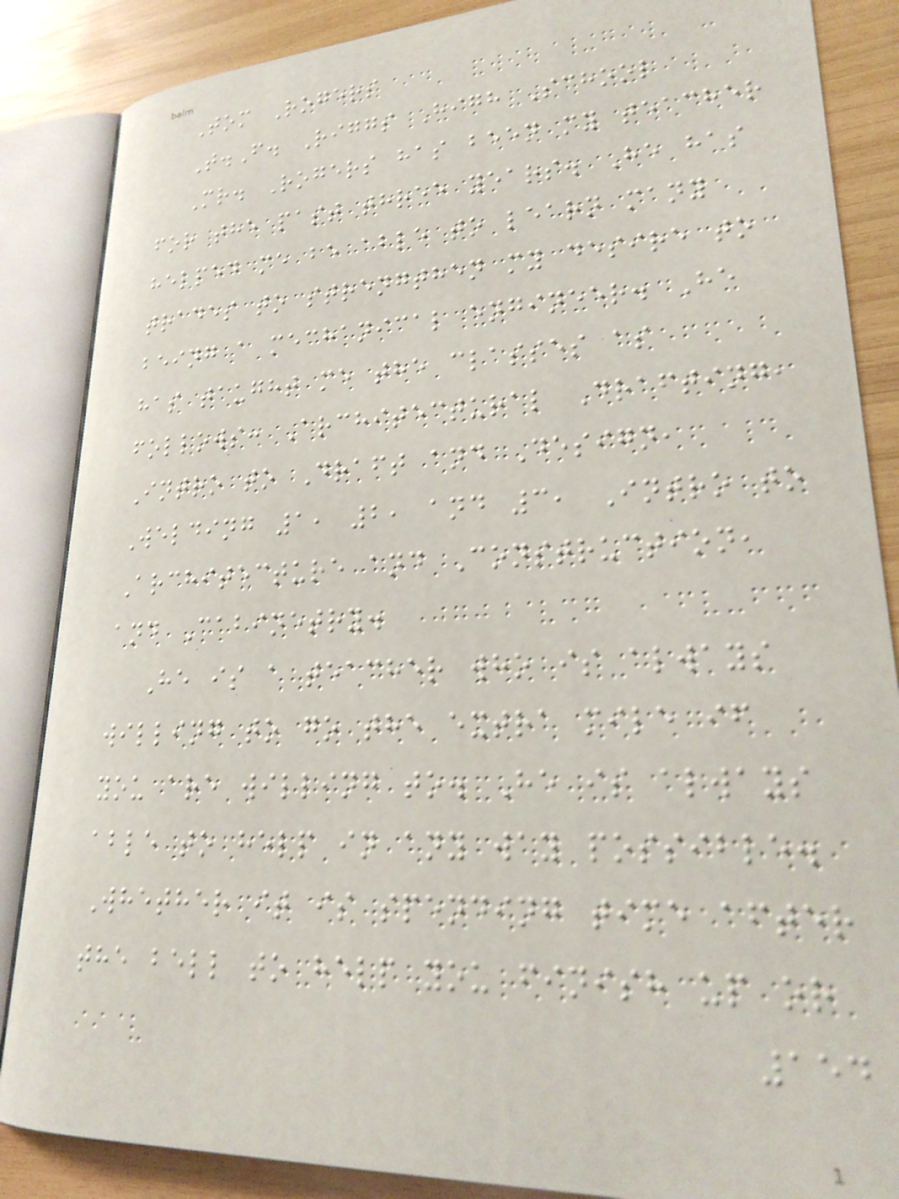Tom Rogers
T.F. Riggs High School
Mr. Rogers has been my teacher
for the past three years. He has
helped me be able to learn many
trades to strengthen my desire to
being a mechanical engineer. He
has taught me the classes as
follows: Architectural Drafting,
Intro to Draft and Design,
Welding 1, 2, and 3, Intro to
Architecture and Construction,
and Cabinetry.
He is a teacher who is always
willing to go the extra mile if
you are willing to. He is always
able to help in any way possible.
Whether it is spending time after
the bell to help you finish up or
154
